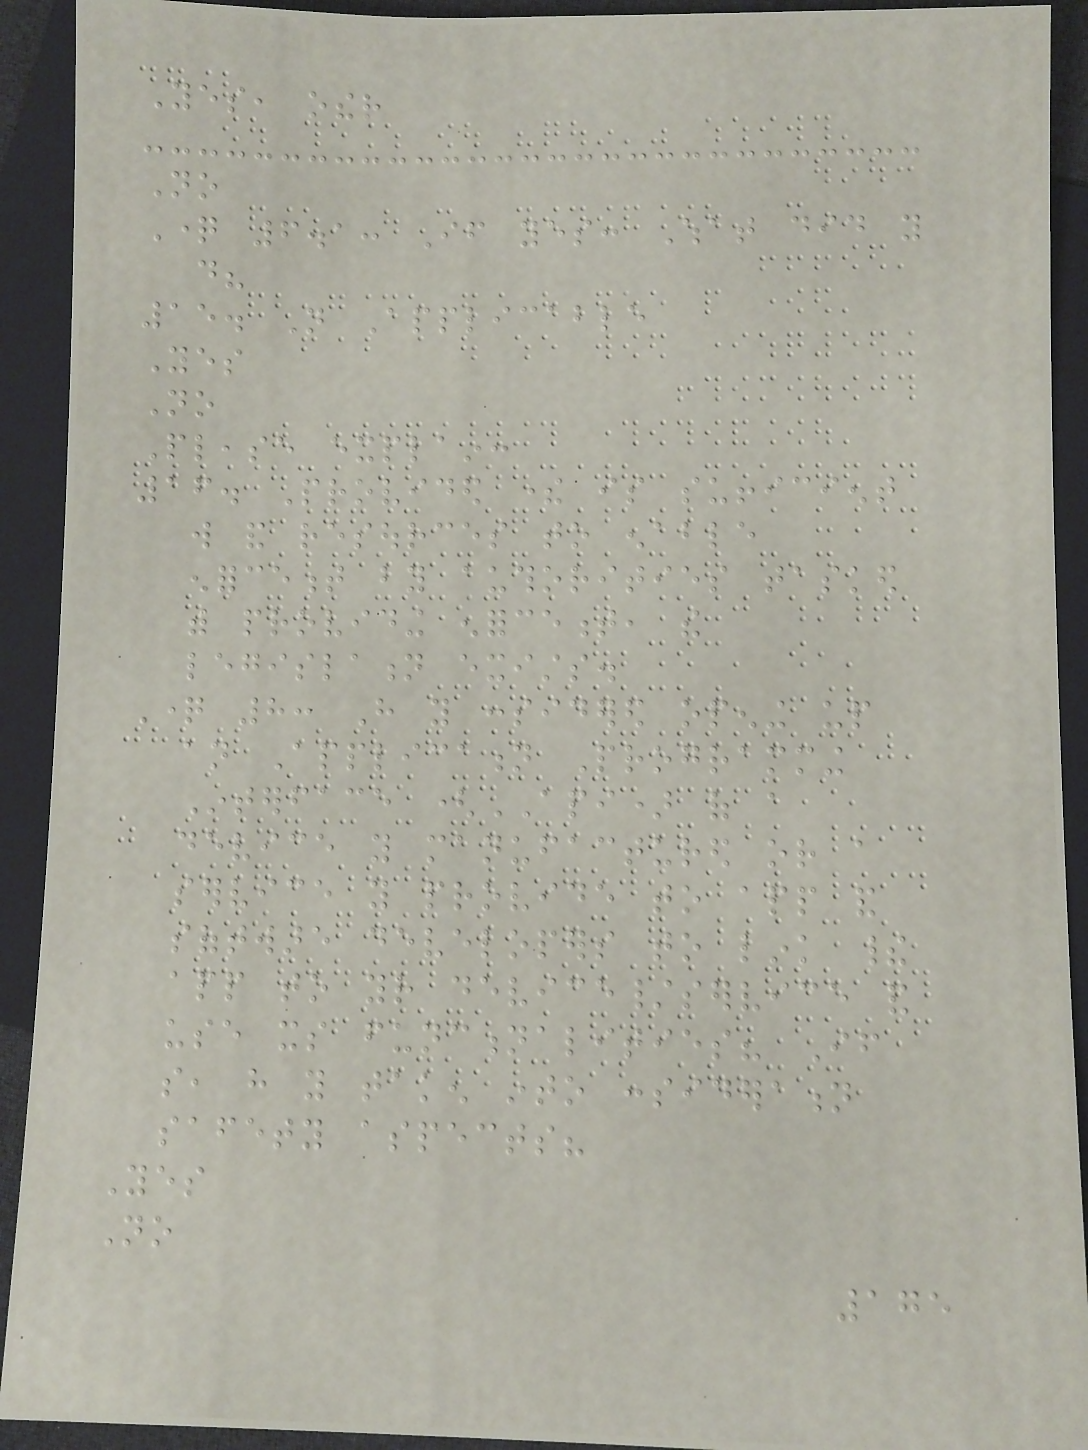Yes, other
No
Question 6.1: If yes: What did you
do?
15. Not Applicable
Yes
No
Please explain:
16. Provided there is sufficient
will and resources to enable
enforcement by authorities tasked
with providing enforcement, the
legislation exists.
Question 8: Have you considered opening up
an Application Programming
Interface (API) of a
device you manufactured or a
service you provide to app and
software developers to link their
app to your device/service and
use its functionalities? If
so, have you taken into consideration
safety aspects?
Yes
No
175
